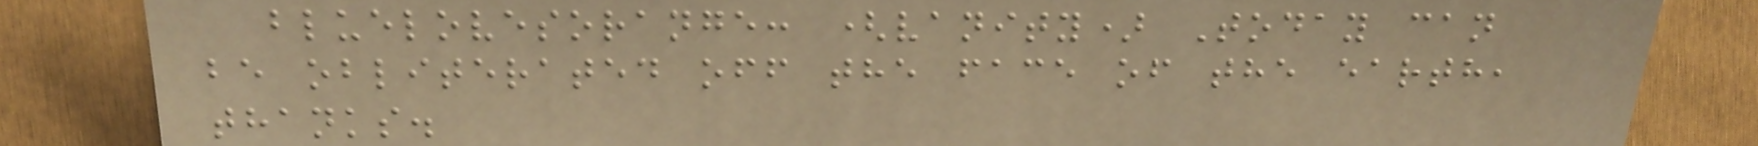bluelovesorange: (vanity) Today can
be obliterated off the face of the earth,
thanks.
